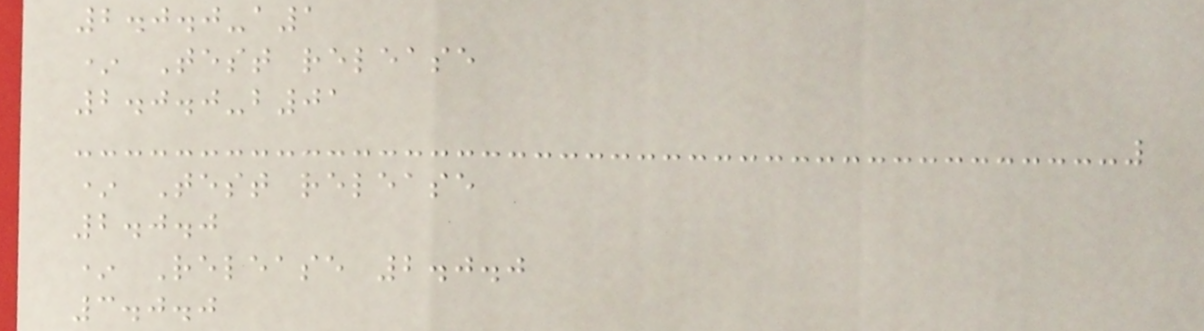2.0.0-a1
* Test release
2.0.0-b01
* Test release
2.0.0
* Release 2.0.0
3.0.0
